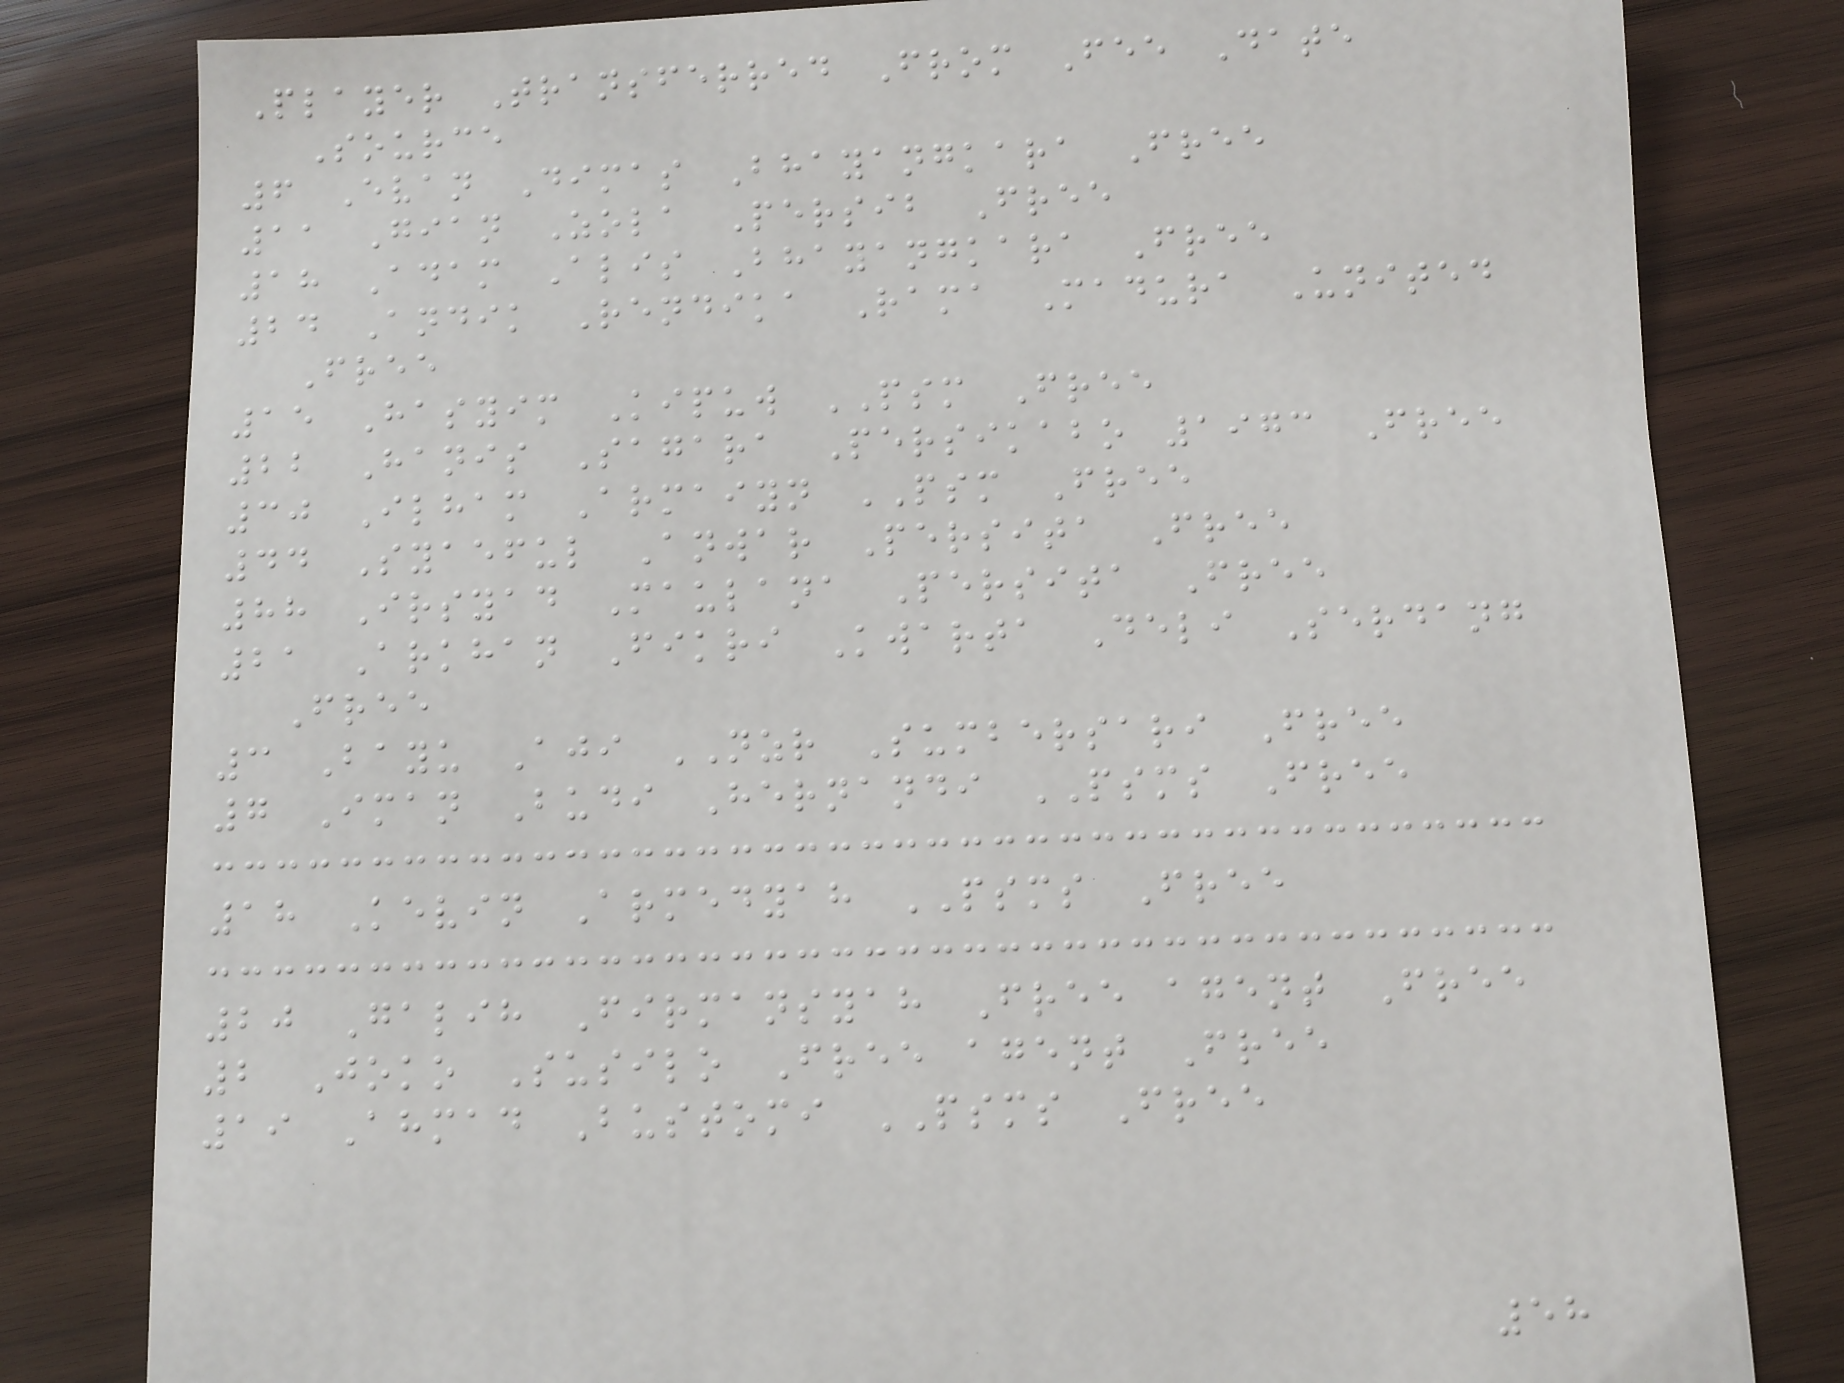Player Transferred From Fee Date
Source
6 Evan Dimas Bhayangkara Free
11 Gian Zola Persib Free
18 Adam Alis Bhayangkara Free
24 Andik Rendika Rama Madura United
Free
15 Hasyim Kipuw PSM Free
22 Hanis Sagara Persikabo 1973 Free
30 Ilham Armaiyn PSM Free
44 Syaeful Anwar Persita Free
88 Irsyad Maulana Persita Free
21 Arkhan Fikri Kwarta Deli Serdang
Free
3 Bayu Aji NZR Sumbersari Free
7 Iman Budi Hernandi PSMS Free
18 Kevin Armedyah PSMS Free
20 Galih Firmansyah Free agent Free
2 Joko Susilo Free agent Free
19 Ahmad Bustomi PSMS Free
58
